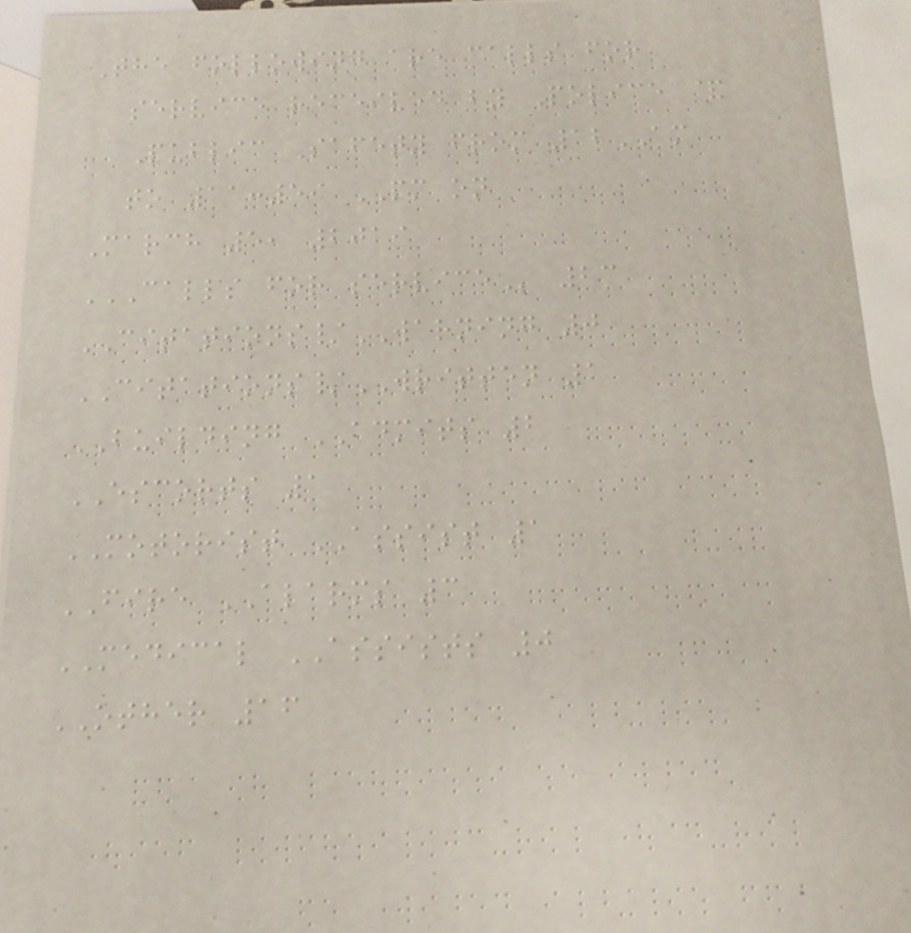The following are calls for
service received by Police &
Public Safety from 12AM
to 11:59 PM on
March 5, 2019
CALLS FOR SERVICE 23
CITATIONS/WARNING 0
CITATIONS/WRITTEN 1
BUILDING ADMITS 2
ESCORTS 1
MOTORIST ASSIST 1
FIRE ALARMS 3
MEDICAL ASSISTS 0
OTHER 16
